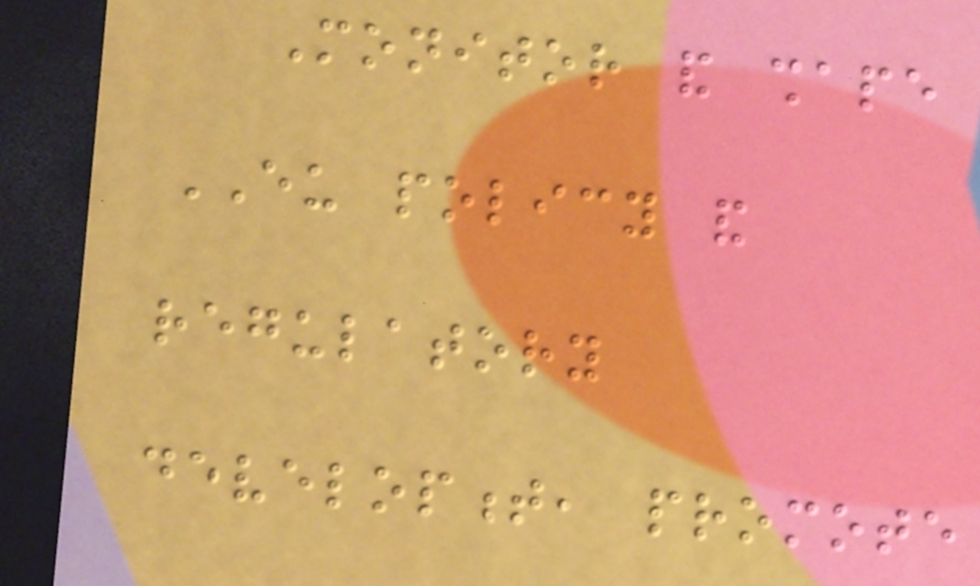Monitor and shape
EU policy and
regulatory
development, promote
